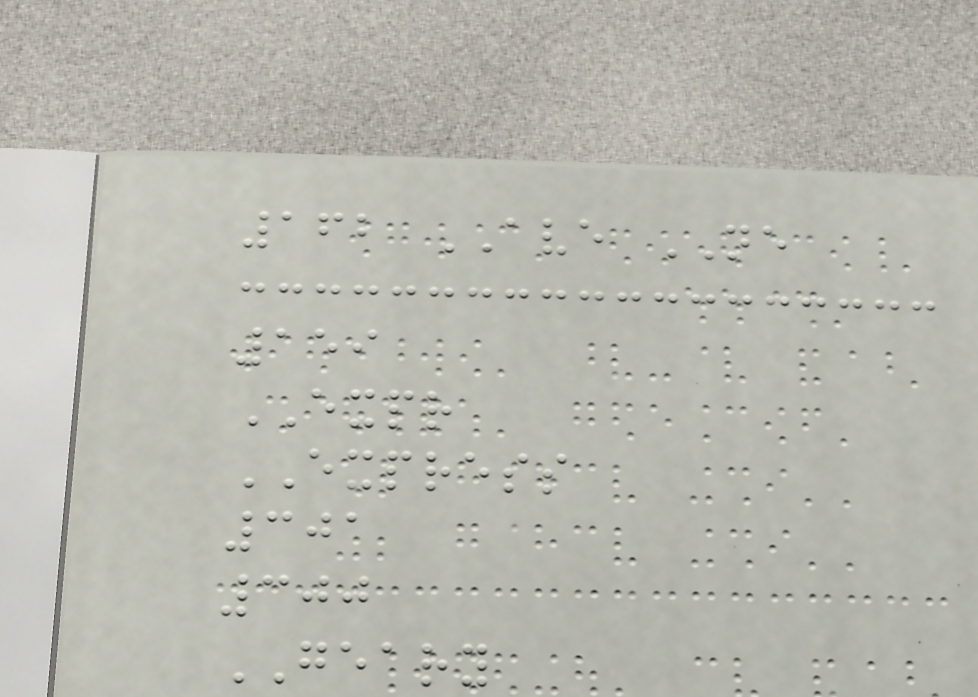162 AVE NE
159
EXPR
EXPRESS
301
300
GEARY
